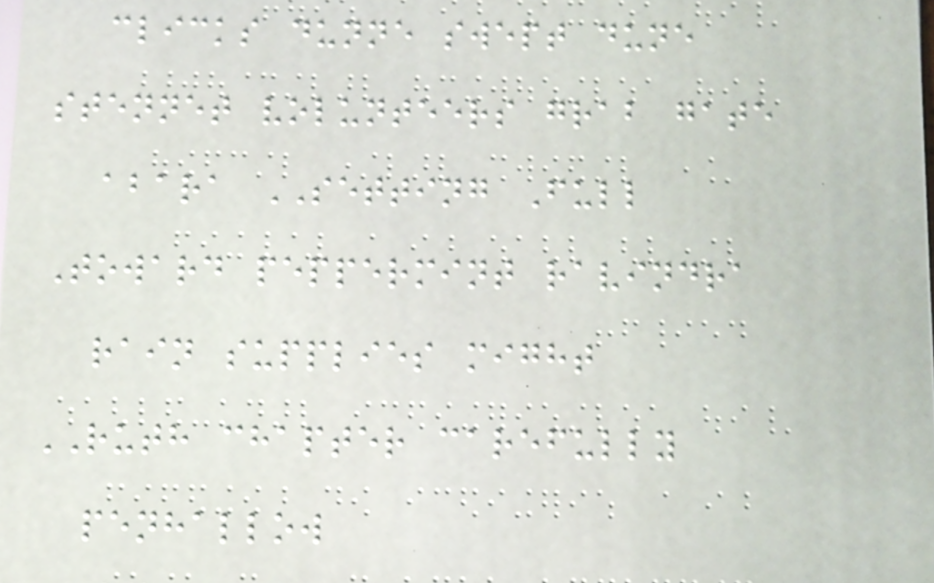clicks dunne swept dune
stennet volunteers grab gate
abara SETTING Full
Toward peppermint ravindra
rain supplies might
RUTH chapter carefully
penhallow
